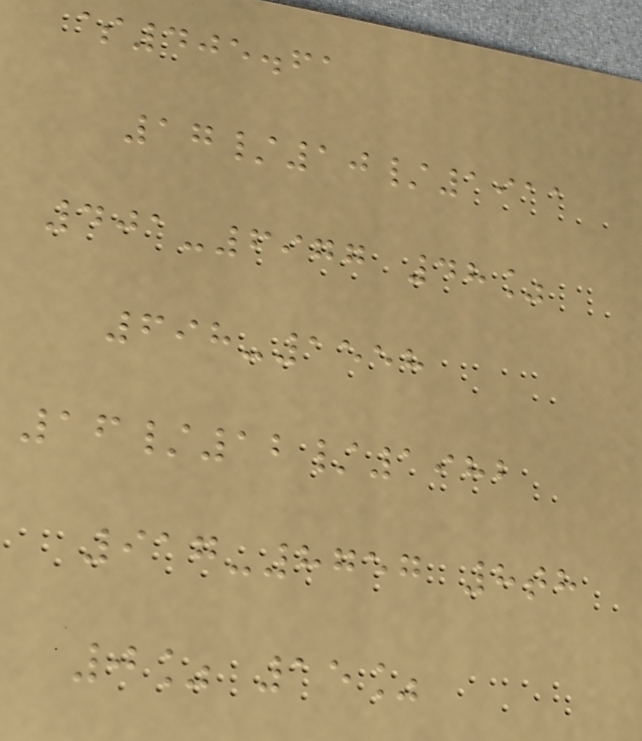$405.61
17/10/1911
401-6977 48%
698-1558
16/12/1982
917-8757 8th
0% 15%
